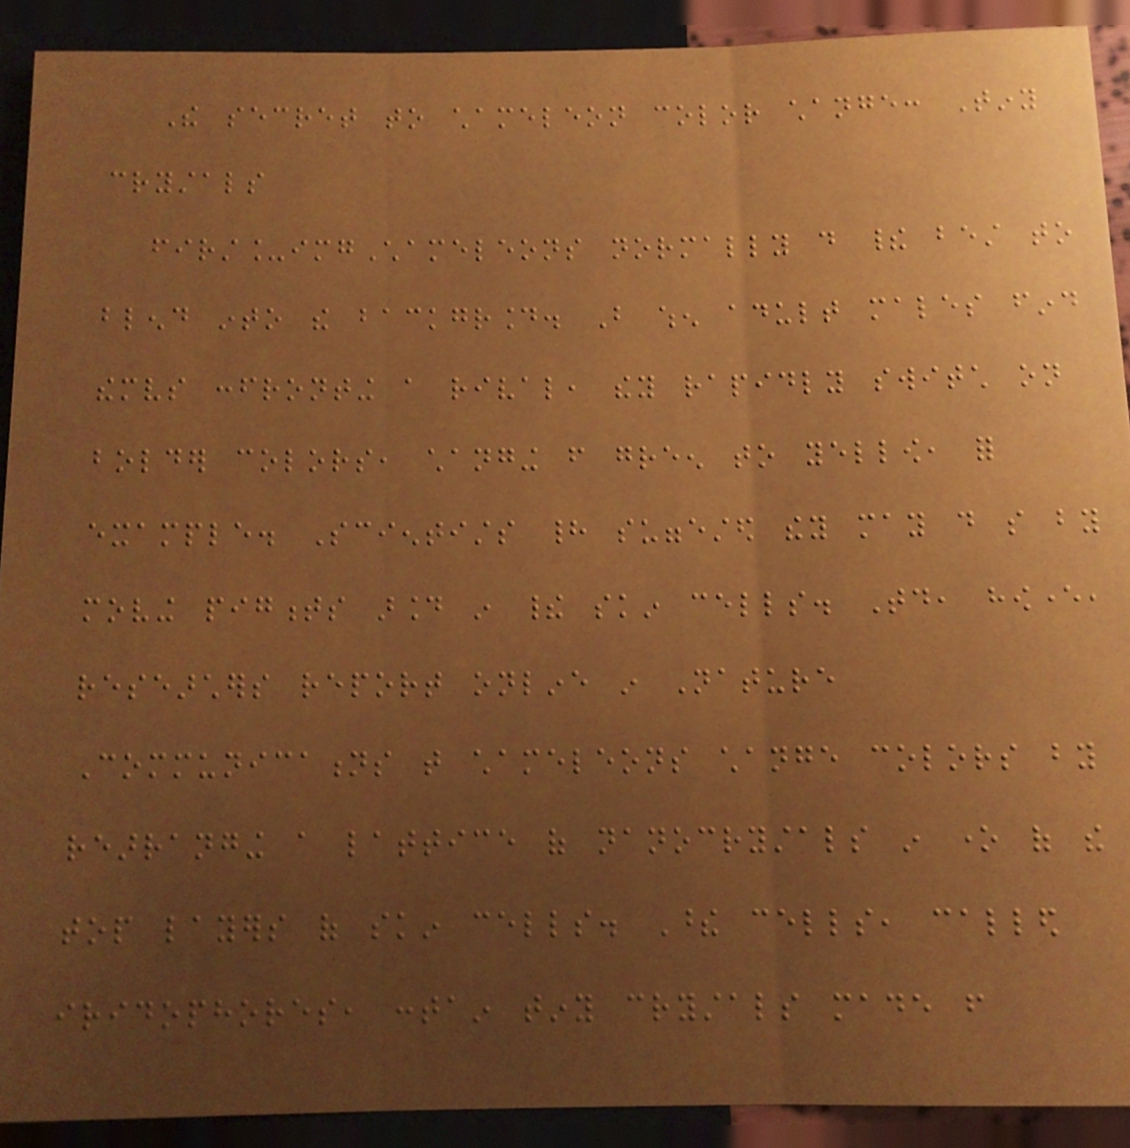The secret to chameleon color change: Tiny
crystals
first_imgChameleons normally do their best to
blend into the background. But when adult males find
themselves confronting a rival, they rapidly switch on
bolder colors, changing from green to yellow, for
example. Scientists had suggested they may do so by
moving pigments around in their skin cells. Today, however,
researchers report online in Nature
Communications that chameleons change colors by
rearranging a lattice of nanocrystals in one of the
top layers of skin cells. These cells, called
iridophores, contain tiny crystals made from
